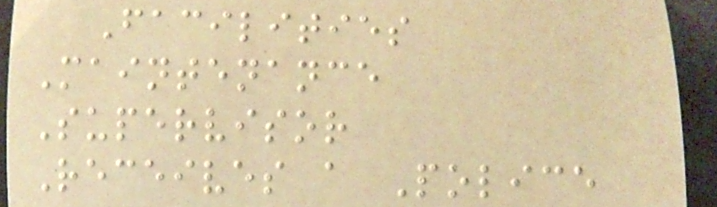Facilities
Maintenance
Supervisor
Receives a Police
